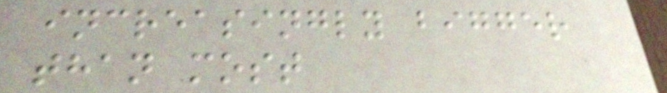increasingly bigger
than most
